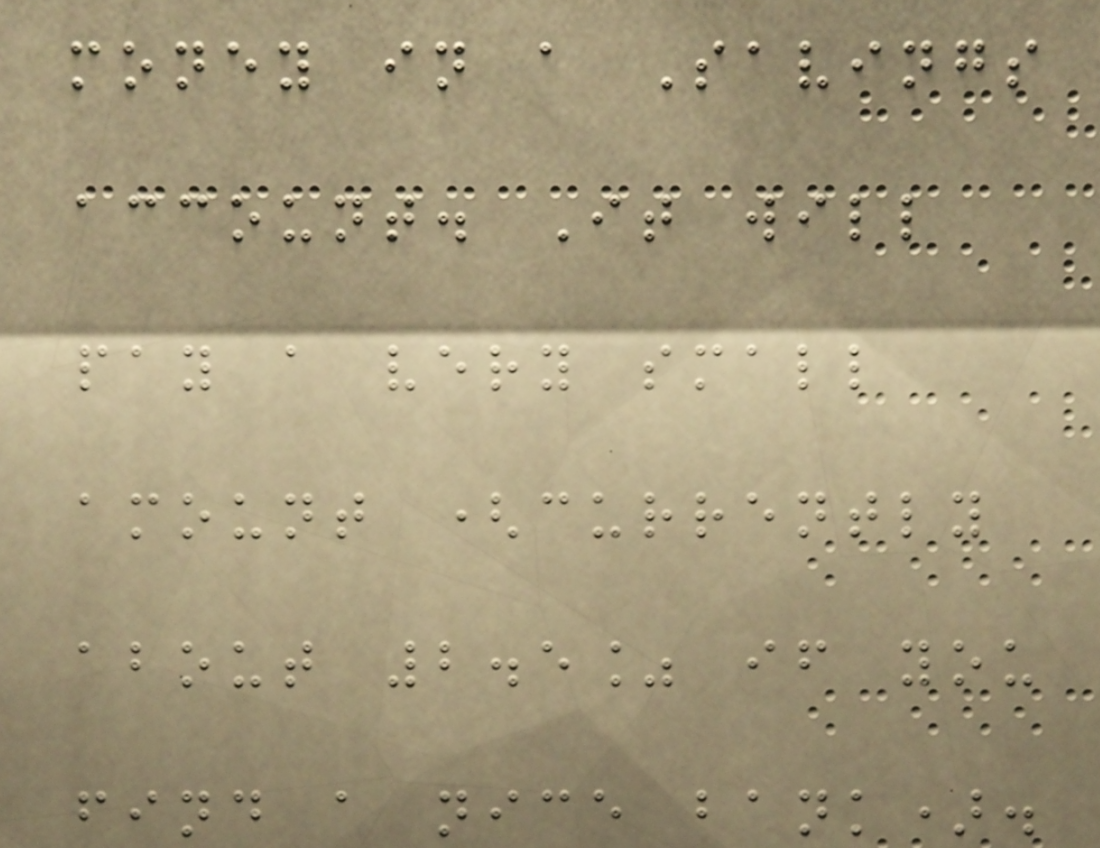money in a Savings
account. It will
pay a very small
amount (currently
about 2.5% if you
find a nice bank).
